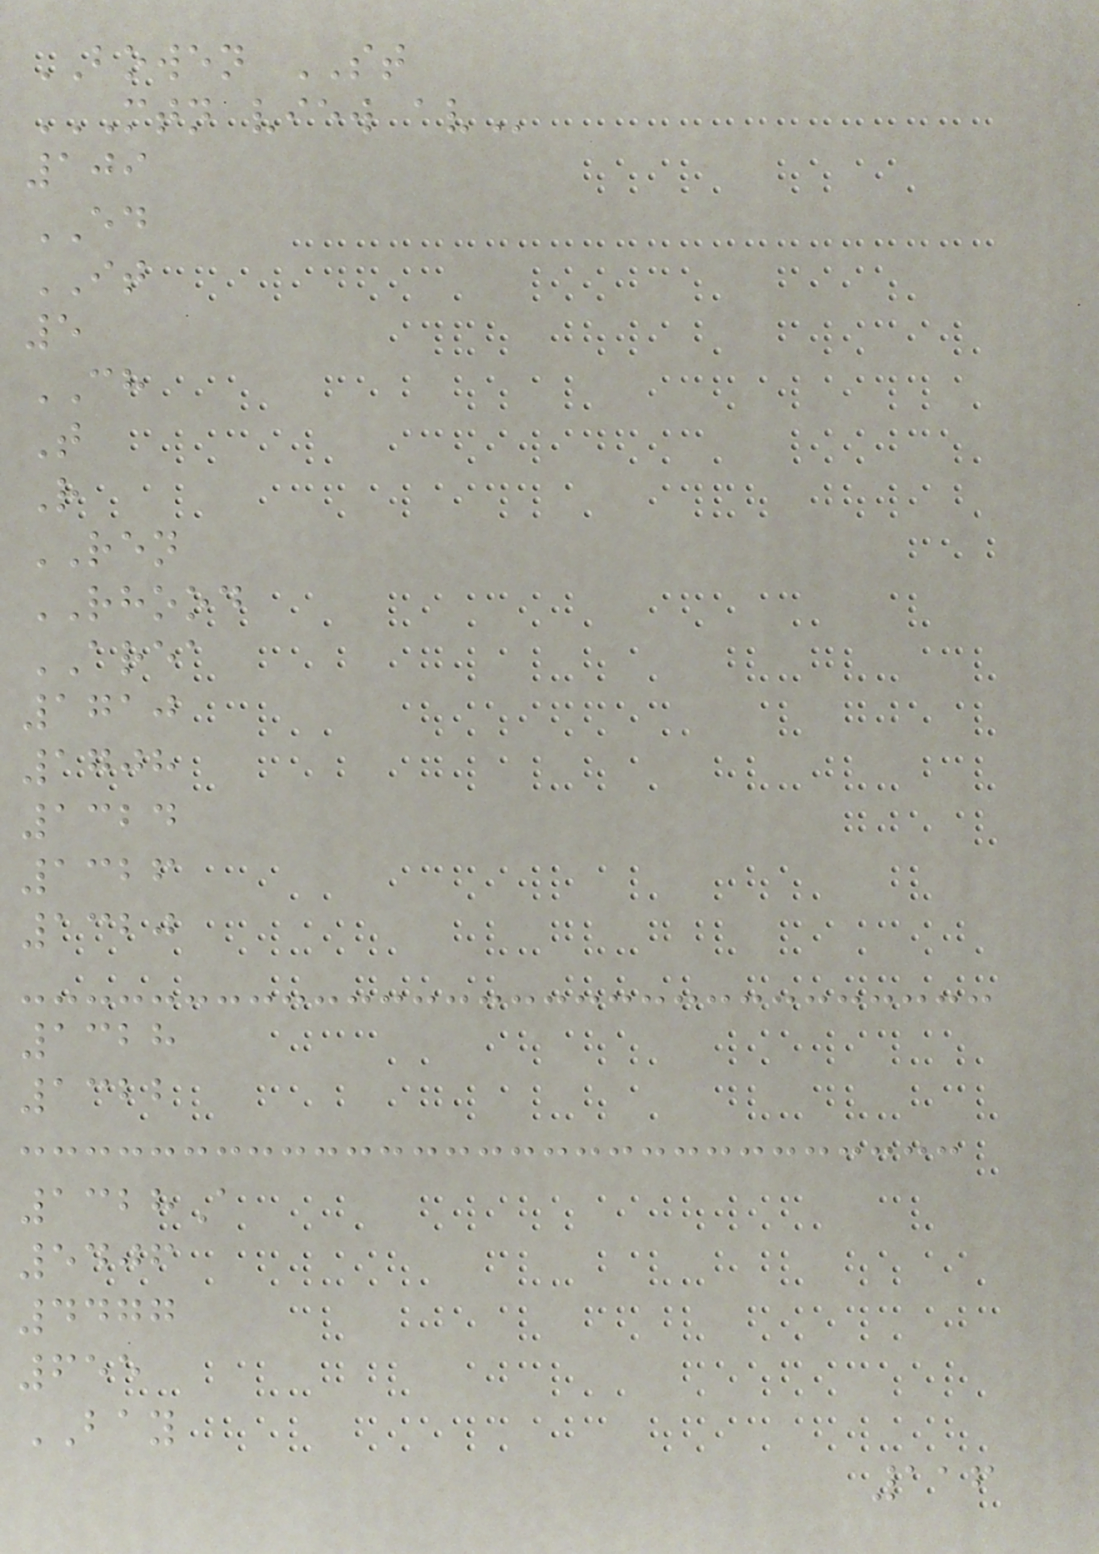BOWEN ST
MTN VIEW AV
109
ED
IT
5
CH
T
R
REN
RHOOD
AREA
1710
1708
1324
1326
1320
1328
1322
1328A
5406
4477
655
BAY
116
